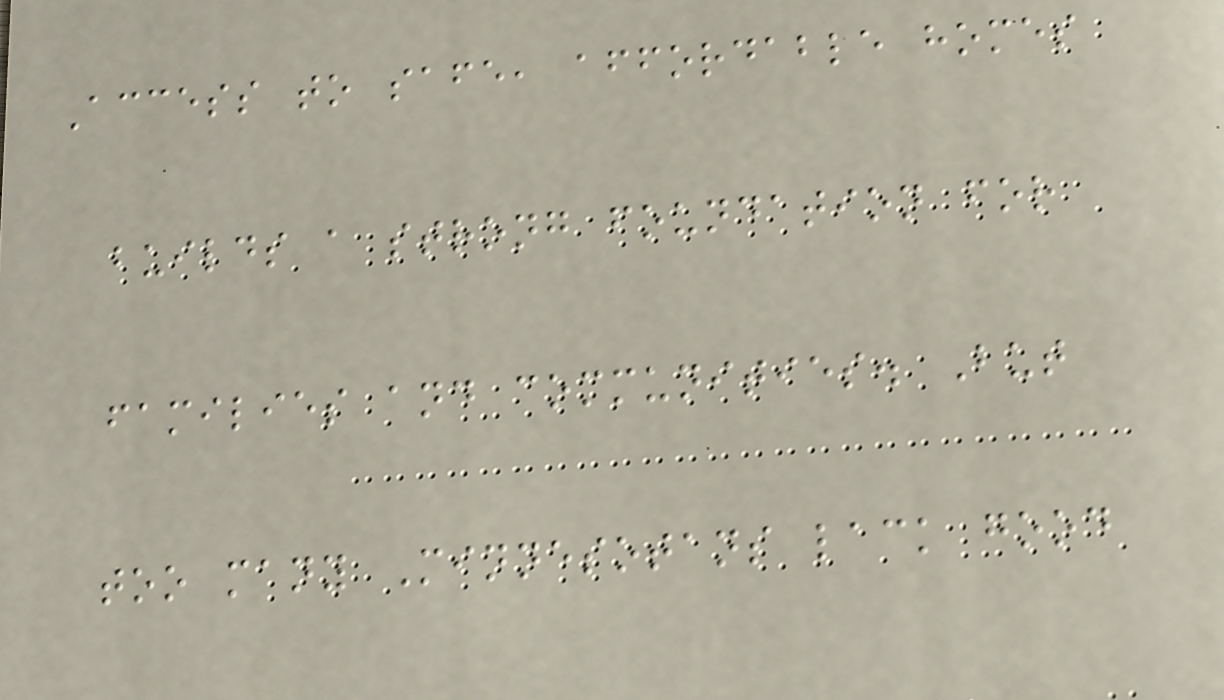Access to safe, affordable homes
builds a strong foundation for
families and communities. But
too many Minnesotans lack good
